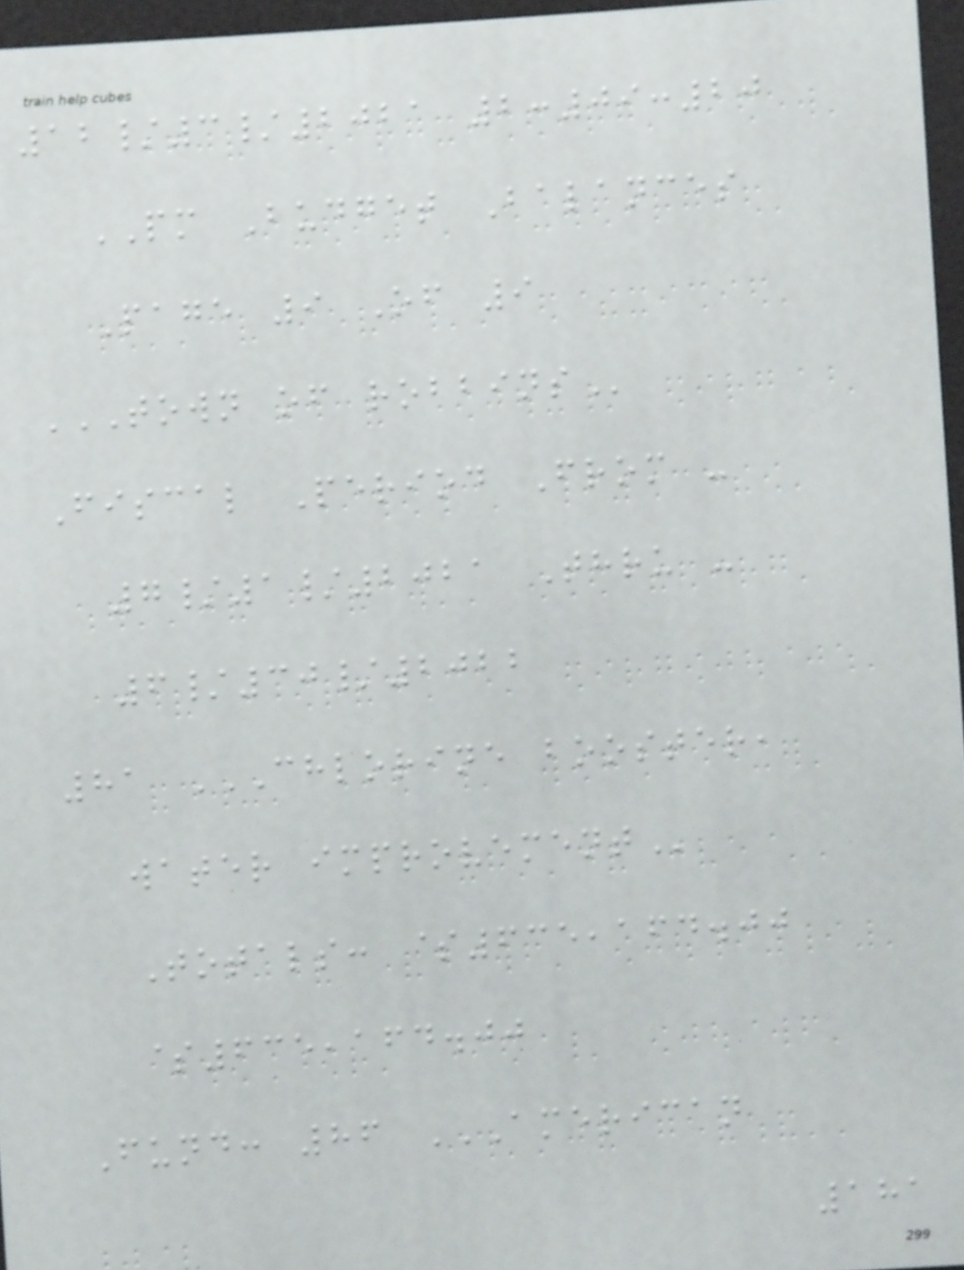12/3/2021 2:09:20
PM Budget Balances
Page 9 Of 9
TOWN OF ROBBINS
Fiscal Period From -
7/1/2021 Thru -
6/30/2022
81 CHLORINE BOOSTER,
WATER IMPROVEMENT
Totals: $635,164.00
$635,164.00
Fund: 86 AMERICAN
181
